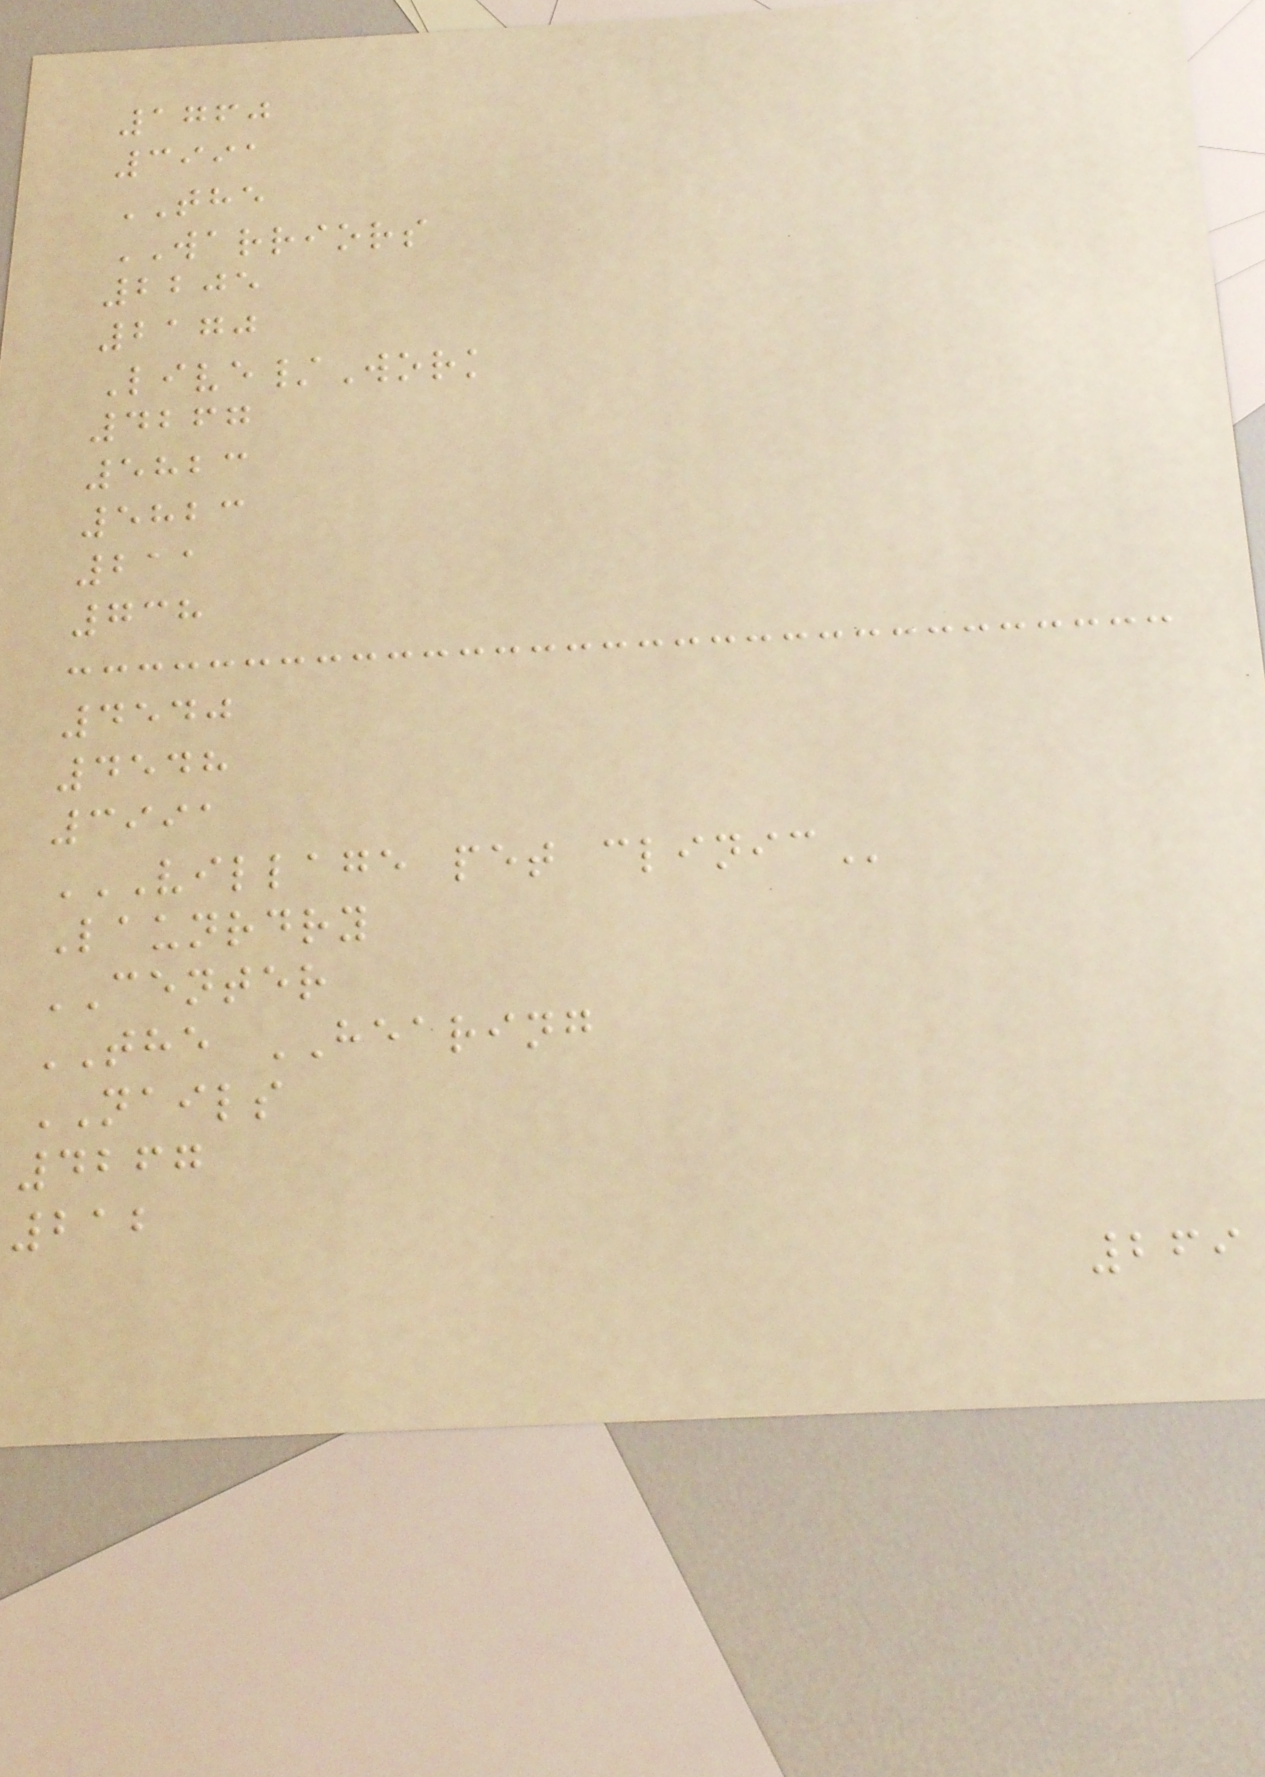1760
3991
THE
WARRIORS
2205
2170
Live/Work
4267
5823
5823
211
738
4540
4548
3991
VILLAGE PET CLINIC
Launrdry
CENTER
THE HEARING
NAILS
4267
212
269
